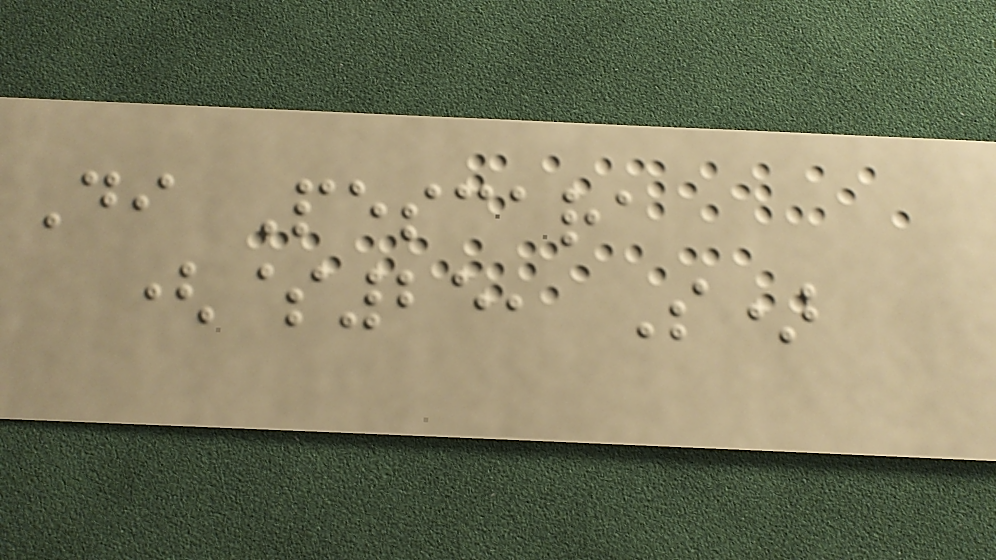Di Pescara
($25, S)
